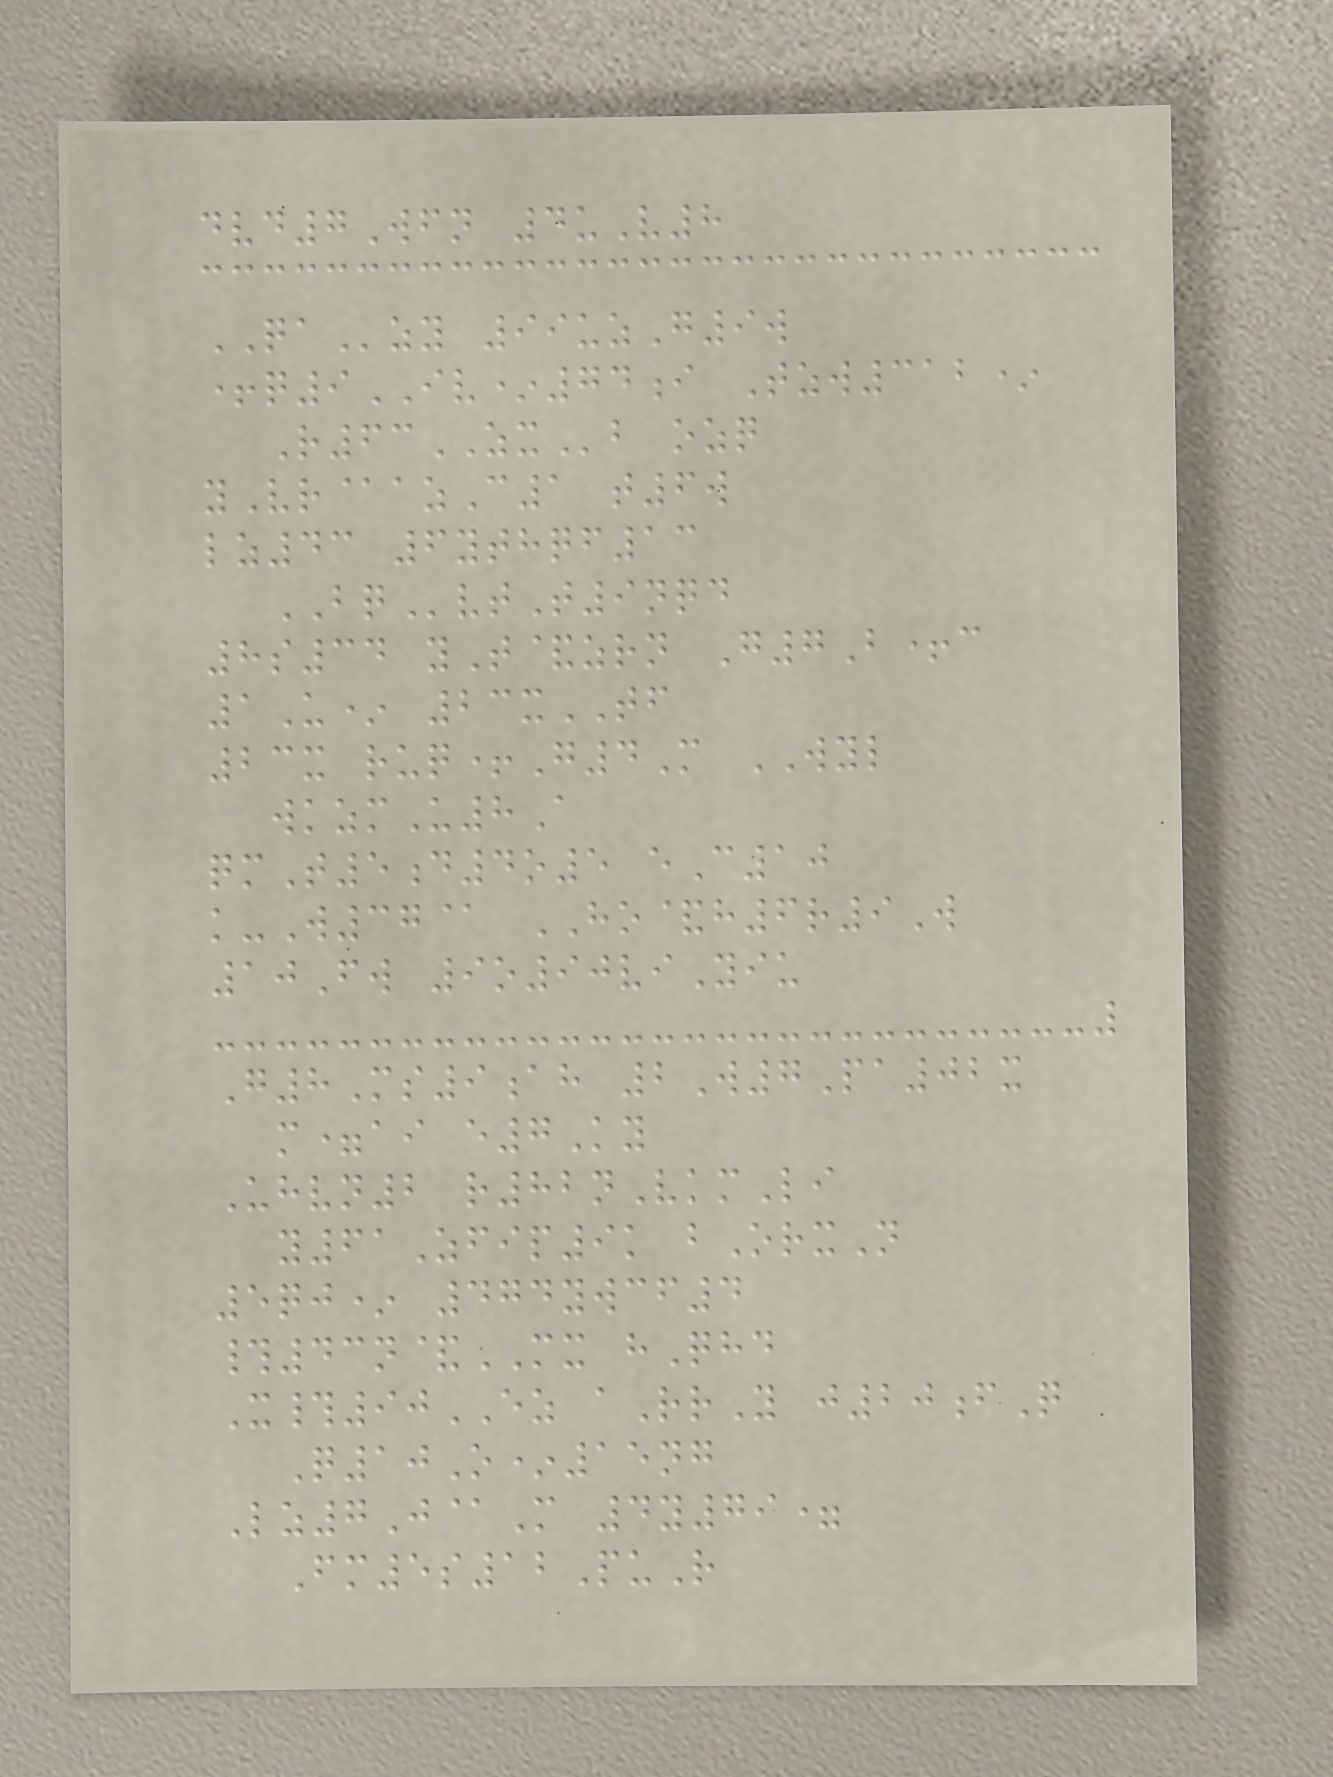dvd7Wfn 4uV8
QAzy 99uzG9w
+q9IV*74i Tzw312*
R63ZXb ozq
yVr@azC1 t6w
lz43 6ythqf13
BQvtT9nqd
8s34 yT&zrn G7B+c
1U* 23xTF
23x ruq+G4M WYL
wkzmU8A
qmT5d4o5 eC10
k-W37@ HO&h6r9W
10Fw 9o90viYiu
G8Ms9ah 2W7Pa02x
m=ai e7Ky
Uhvn2 r82nVkmLi
y61Zfip9k bOrxN
5qj* 474ywcf4
#43n&MX hQhd
X#90EZ aRrY j20fQ
Q10O*15ng
Lz7J@M 4y79=
Fm5s12PuR
